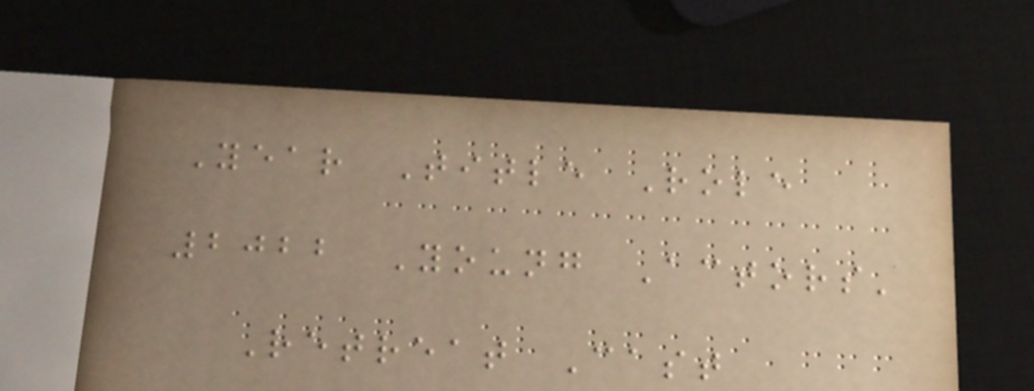Year Title Role
2022 Young Actors'
Retreat Cast
